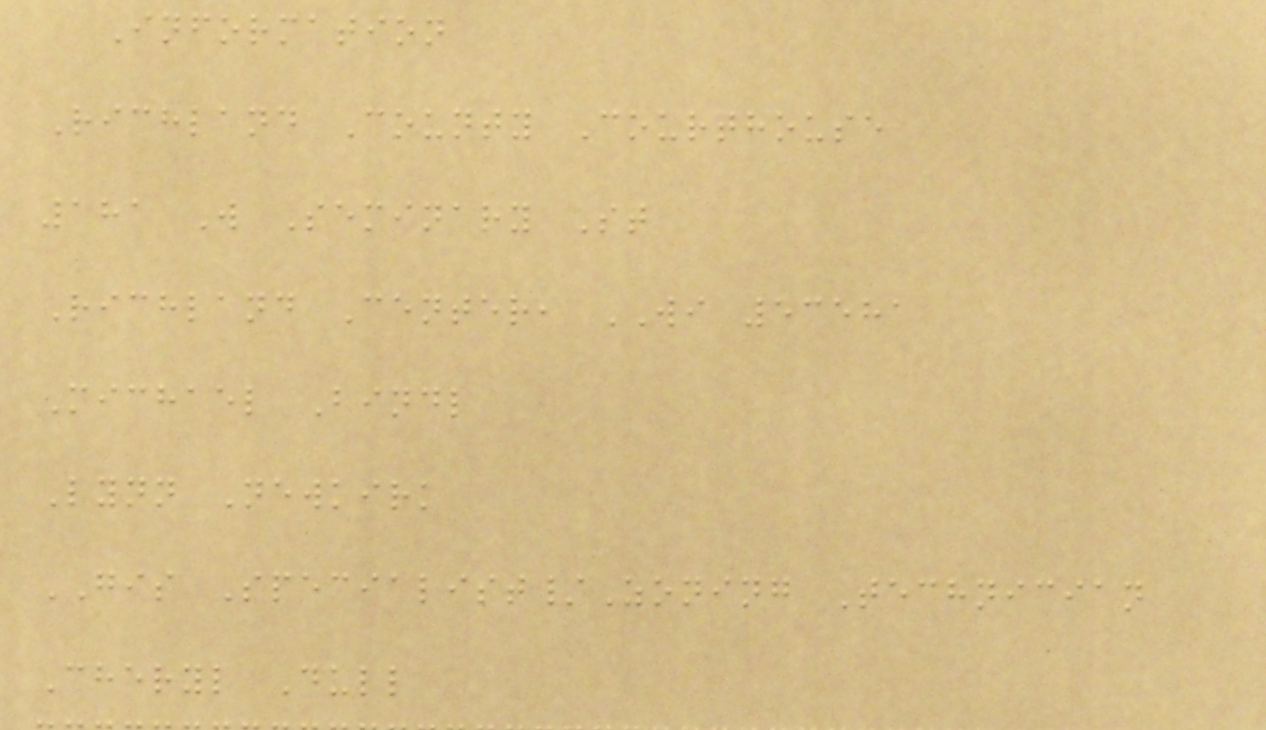Information
Richland County Courthouse
181 W Seminary St
Richland Center, WI 53581
Michael Bindl
Lynn Newkirk
GIS Specialist/Zoning Technician
Cheryl Dull
